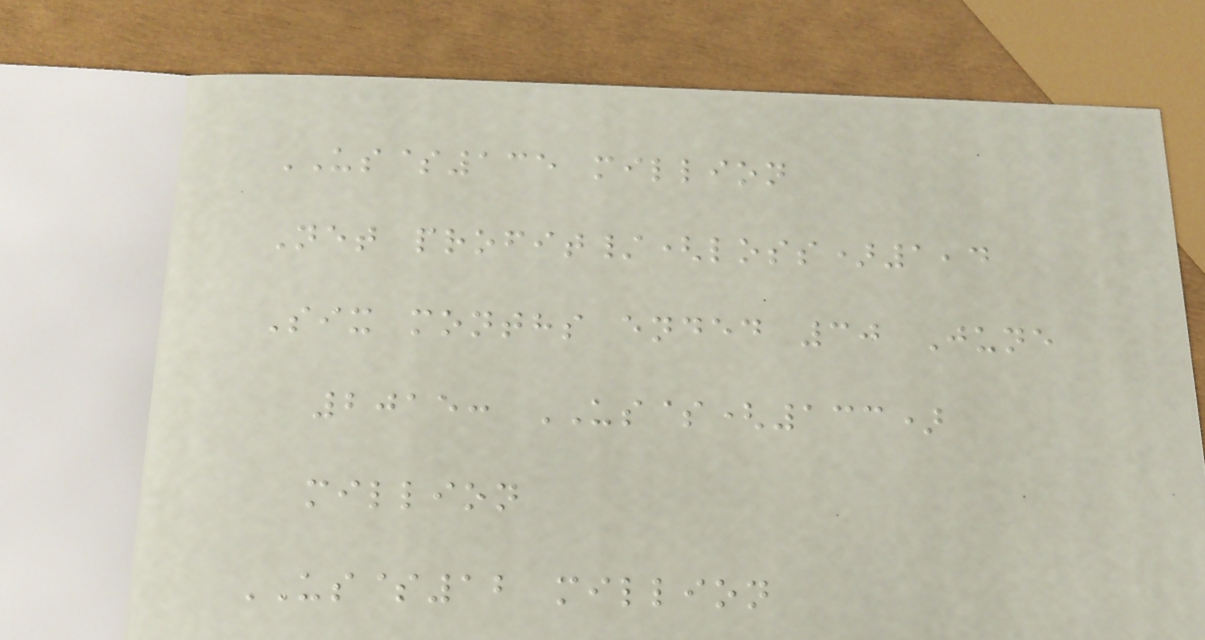US$135 million
Net profit/(loss)1,4
Six months ended 30 June
2015: US$(133)
million
US$12 million
